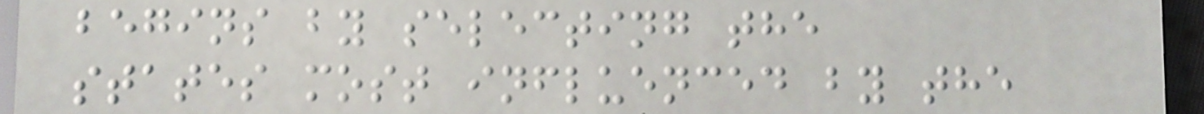begins by selecting the
states most influenced by the
